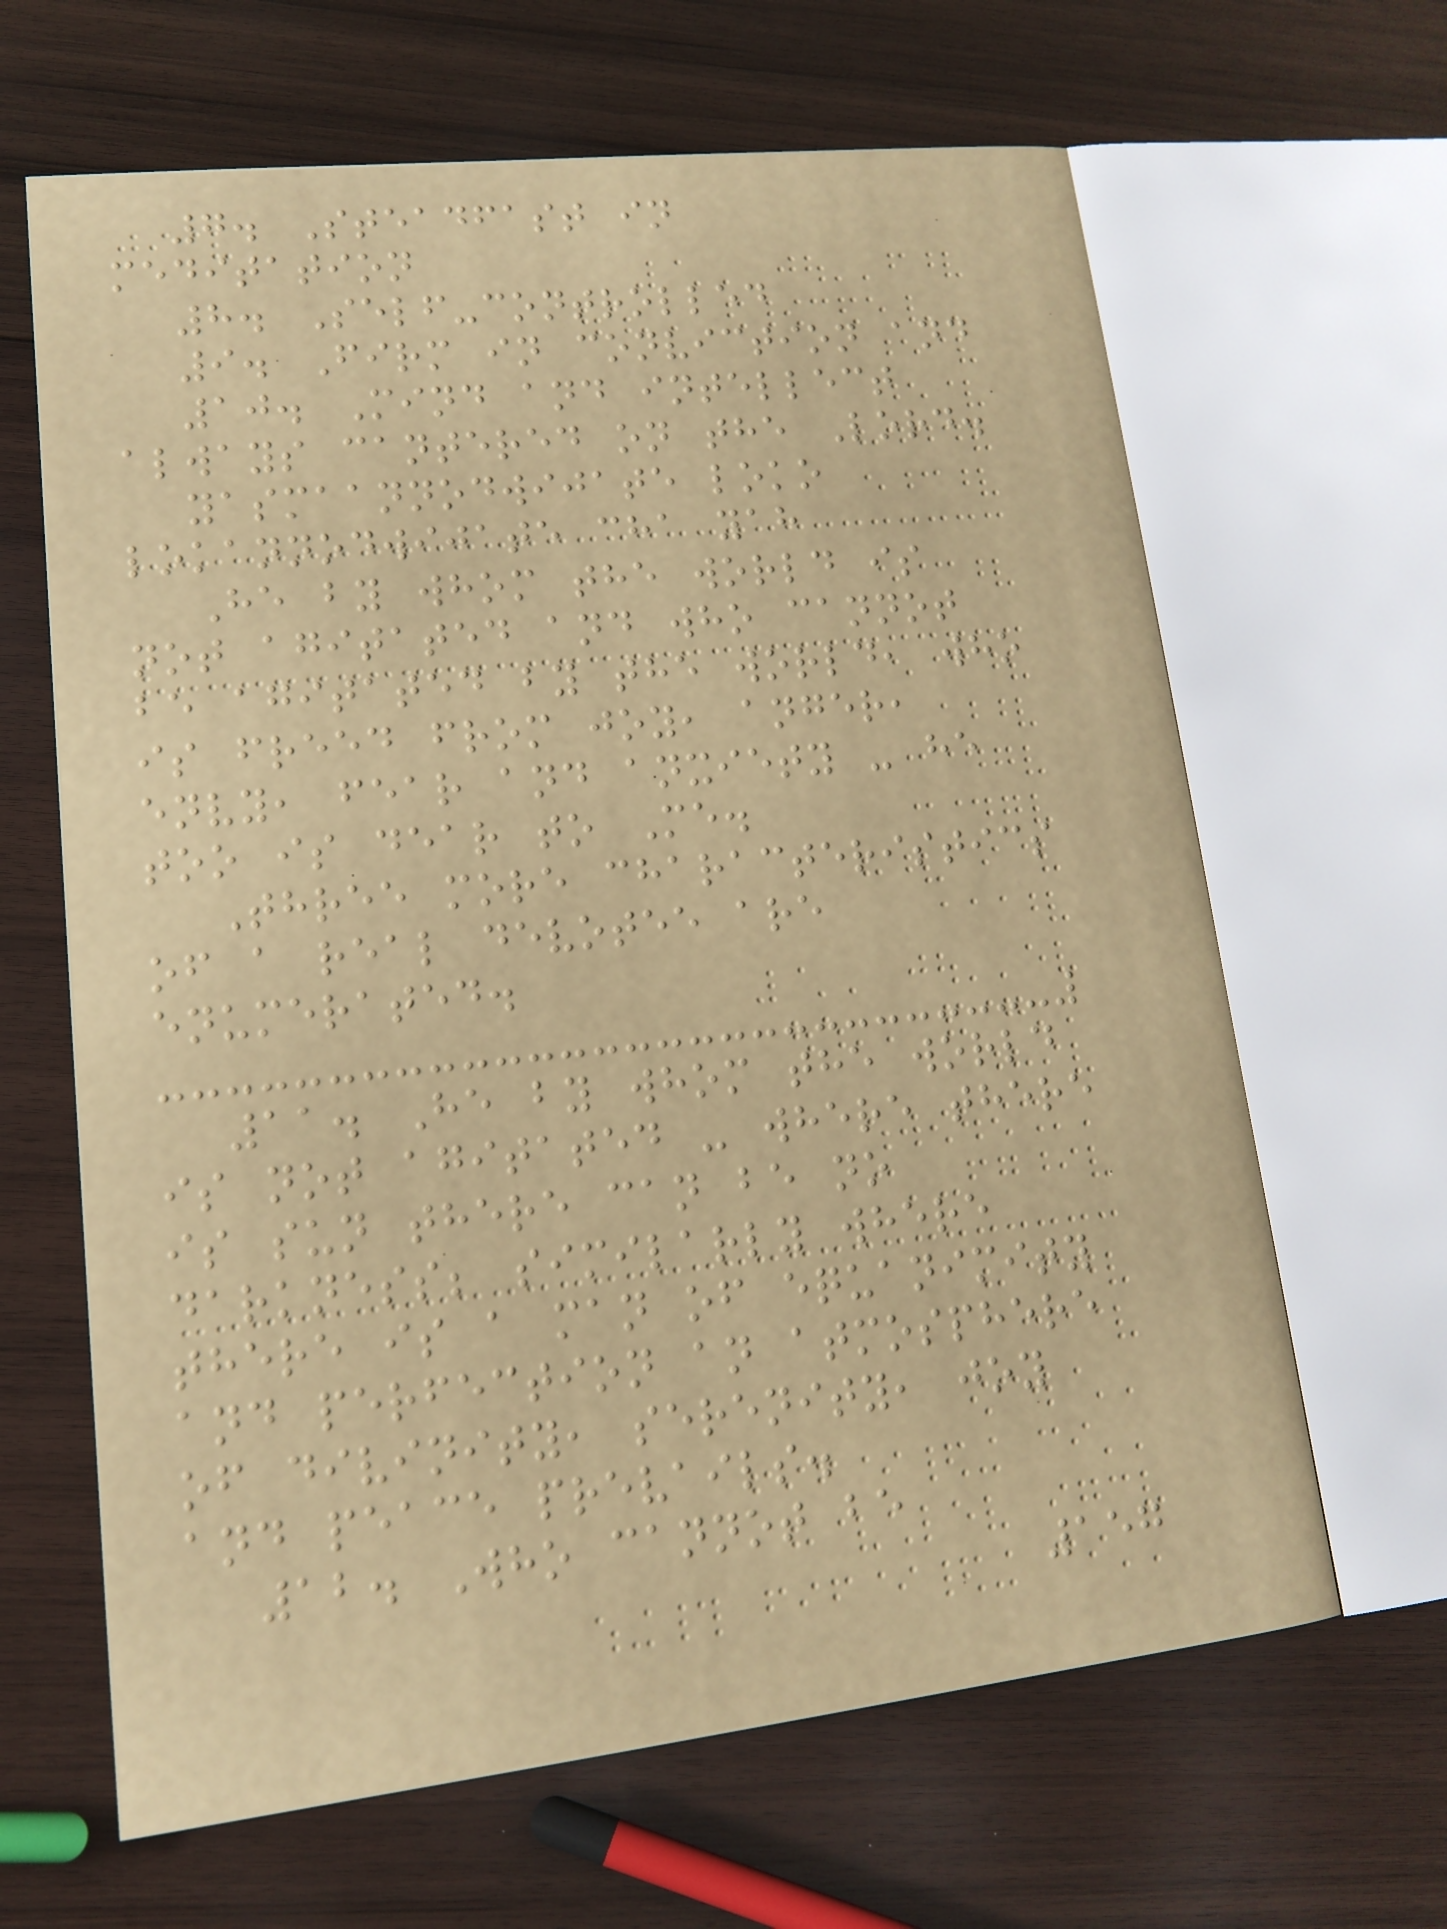7. Steadfast in
meditation
8. Self-controlled
9. Firm in conviction and
10. Mind and intellect
always cantered on the Lord.
yasmaannodwijate loko
lokannodwijate cha yah
He by whom the world is
not agitated and who cannot
be agitated by the world, who
is freed from joy, anger,
envy, fear and anxiety - he
too is dear to Me.
Three more characteristics
of a real devotee are
enumerated.
11. He by whom the world
is not agitated - where there
is sun there can be no
darkness; similarly where
there is a man of equanimity
and perfection an atmosphere
of divinity, serenity, joy
and peace prevails.
12. Who cannot be
157
